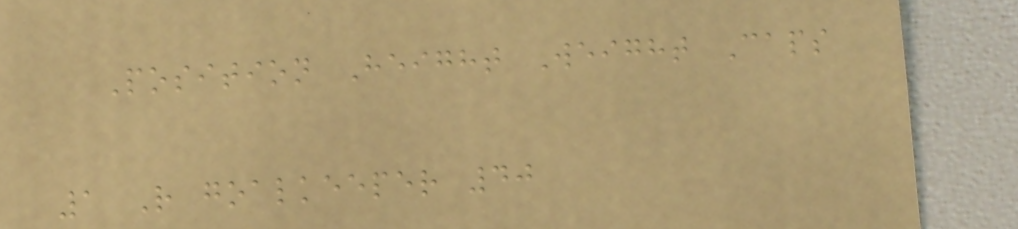Position Height Weight Caps
1 R goalkeeper 40
